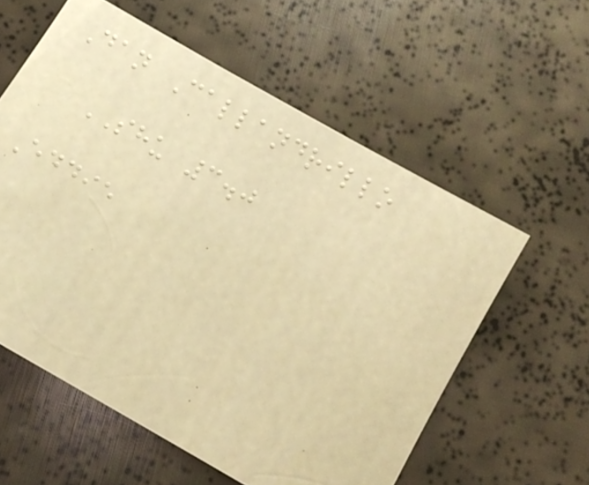Dan Callandrillo
SHU 3.0
Eddie
